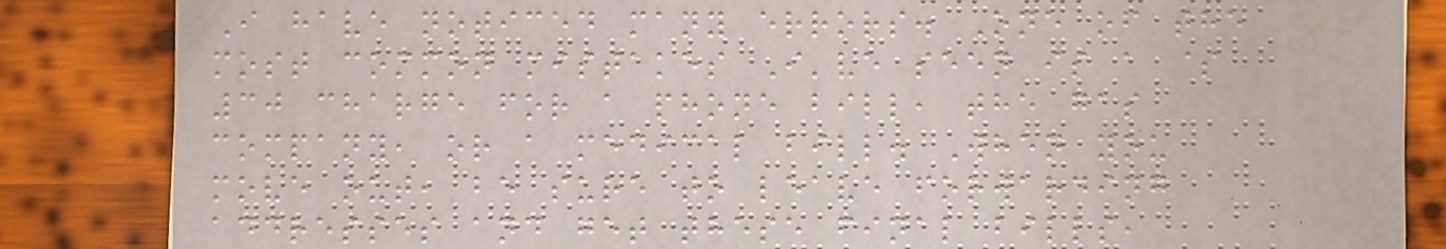I have noticed many errors. One of the
most common mistakes I've seen is a $
30 charge for a phone bill, the gas
company, or a medical bill. When you
move out, be sure to leave forwarding
addresses and get these final bills,
